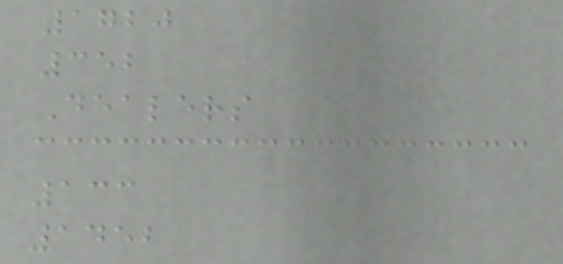1720
352
Dealers
133
1452
